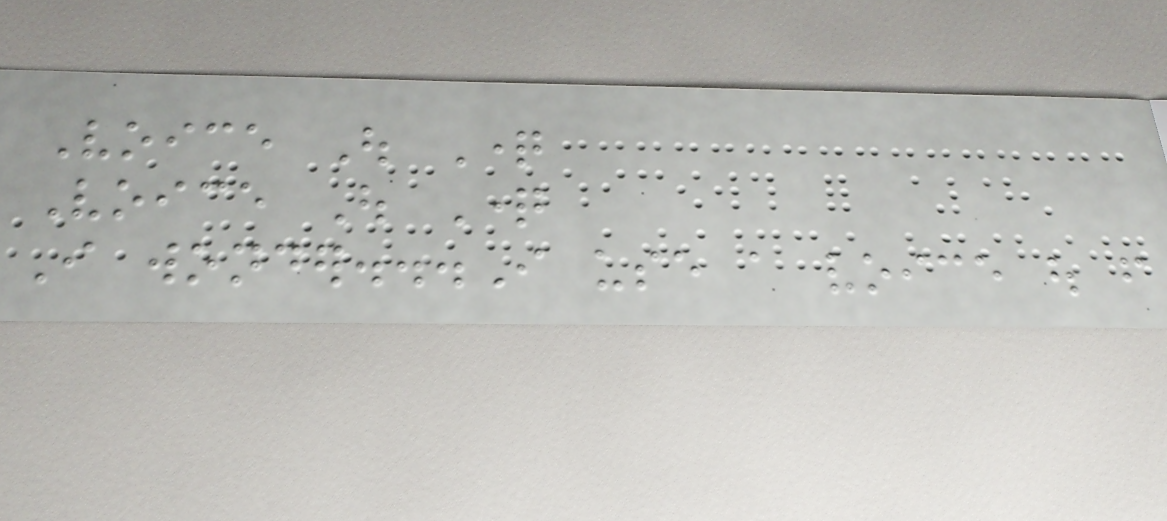Voice Out Question
Voice Out Question
I wonder...I use a voice out from
